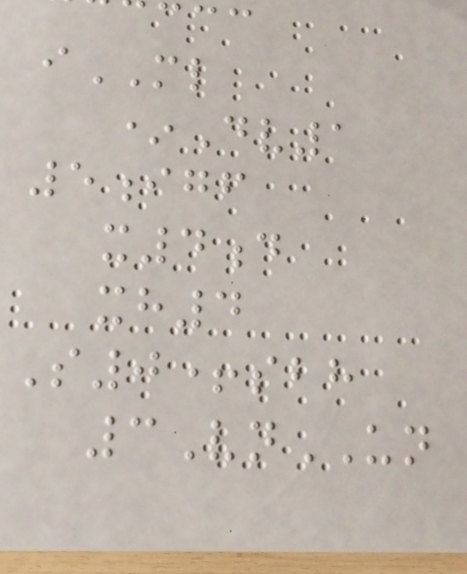iML
*Dv1
5igf
x4d
xh4
S0+sbh
3VnUN
